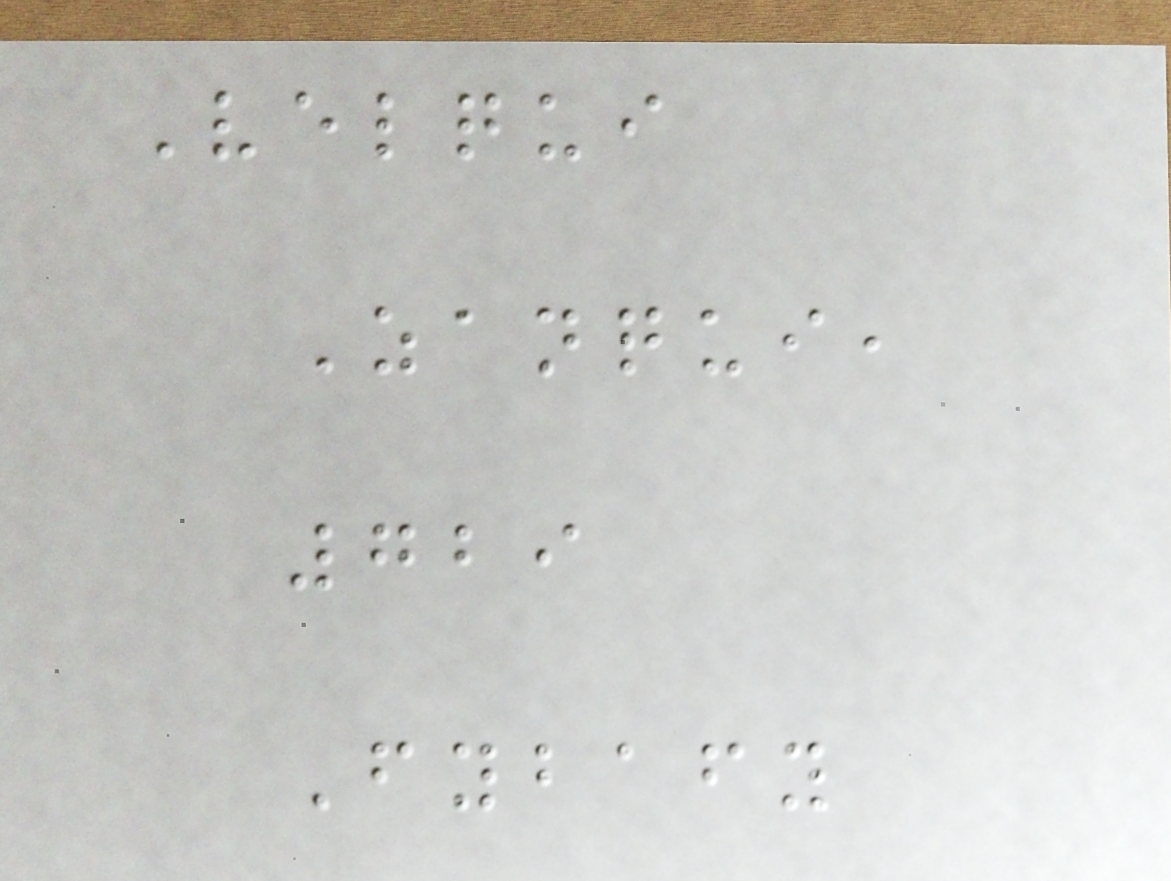Velqui
Zanqui,
729
Fybafy
